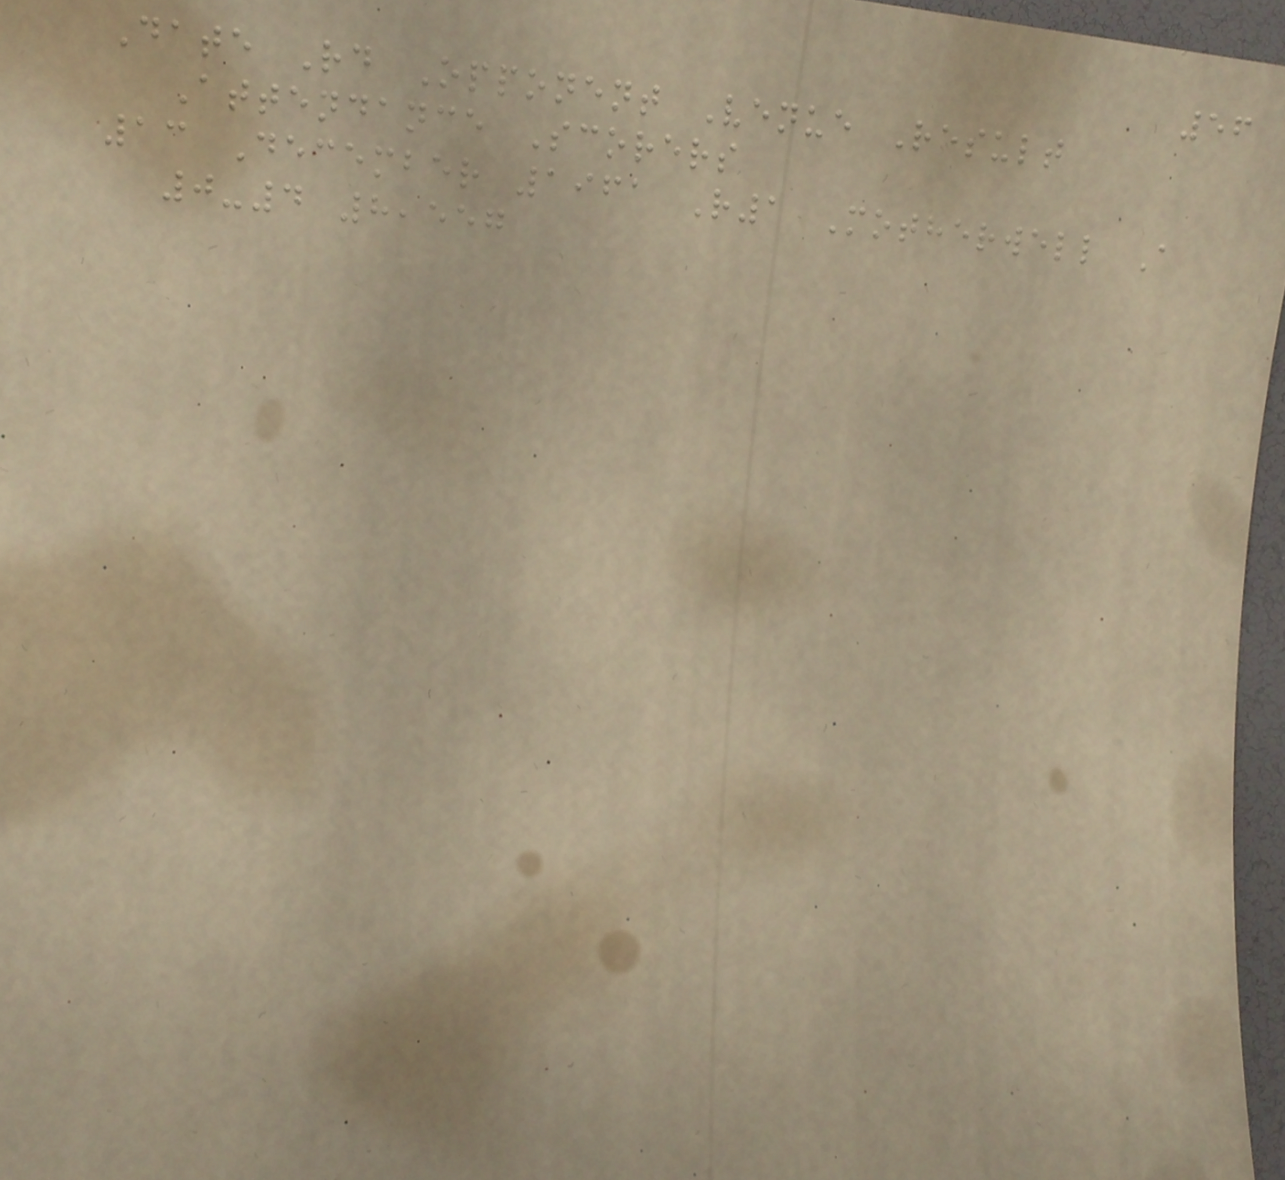56
Date Rd Opponent Venue Result
Attendance Scorers
13 December 1961 R1 Motherwell A
0-4 8,557
